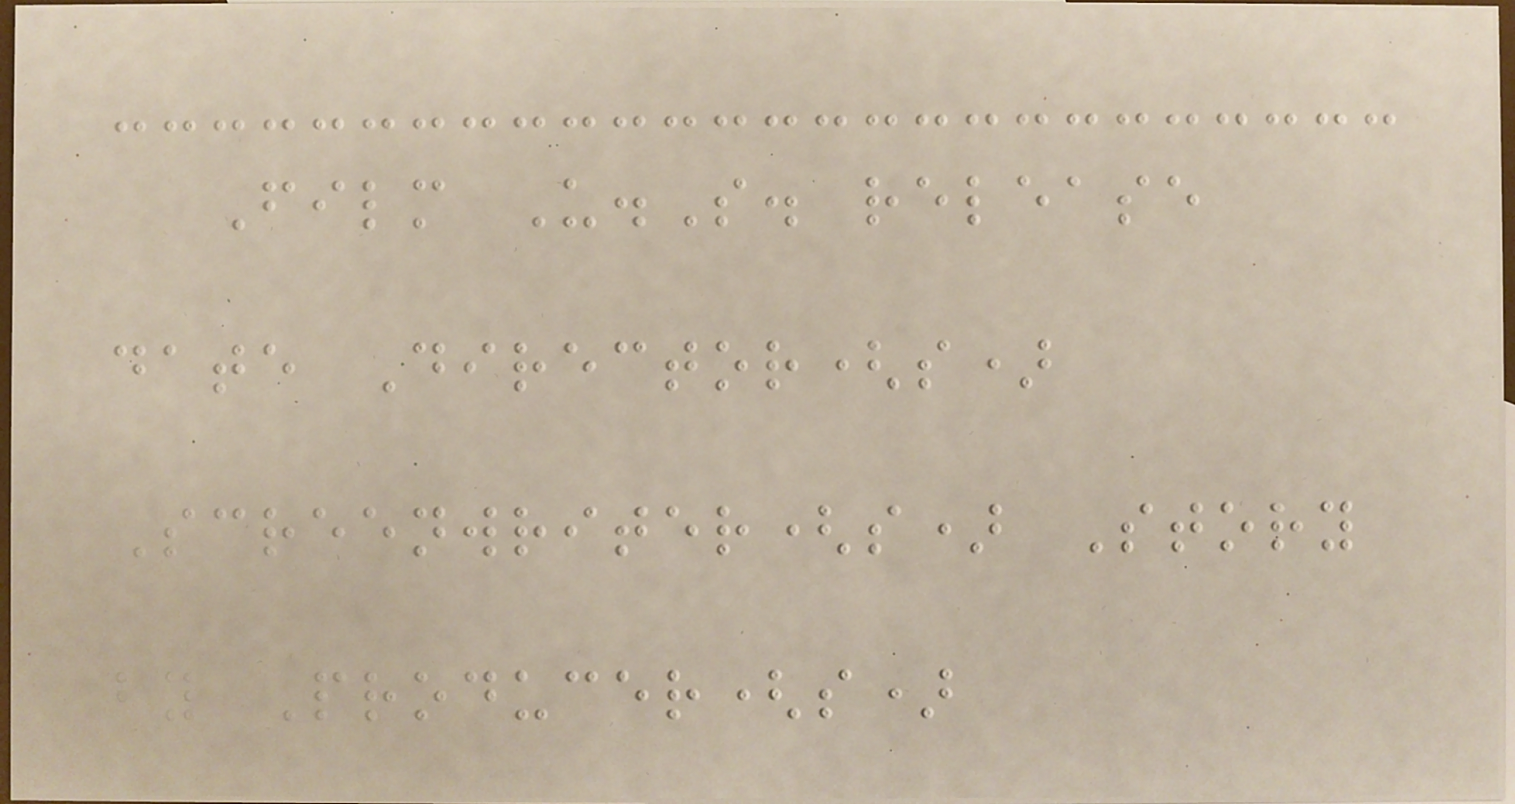Film U.S. release
date Director(s)
Screenwriter(s) Story
by Producer(s)
